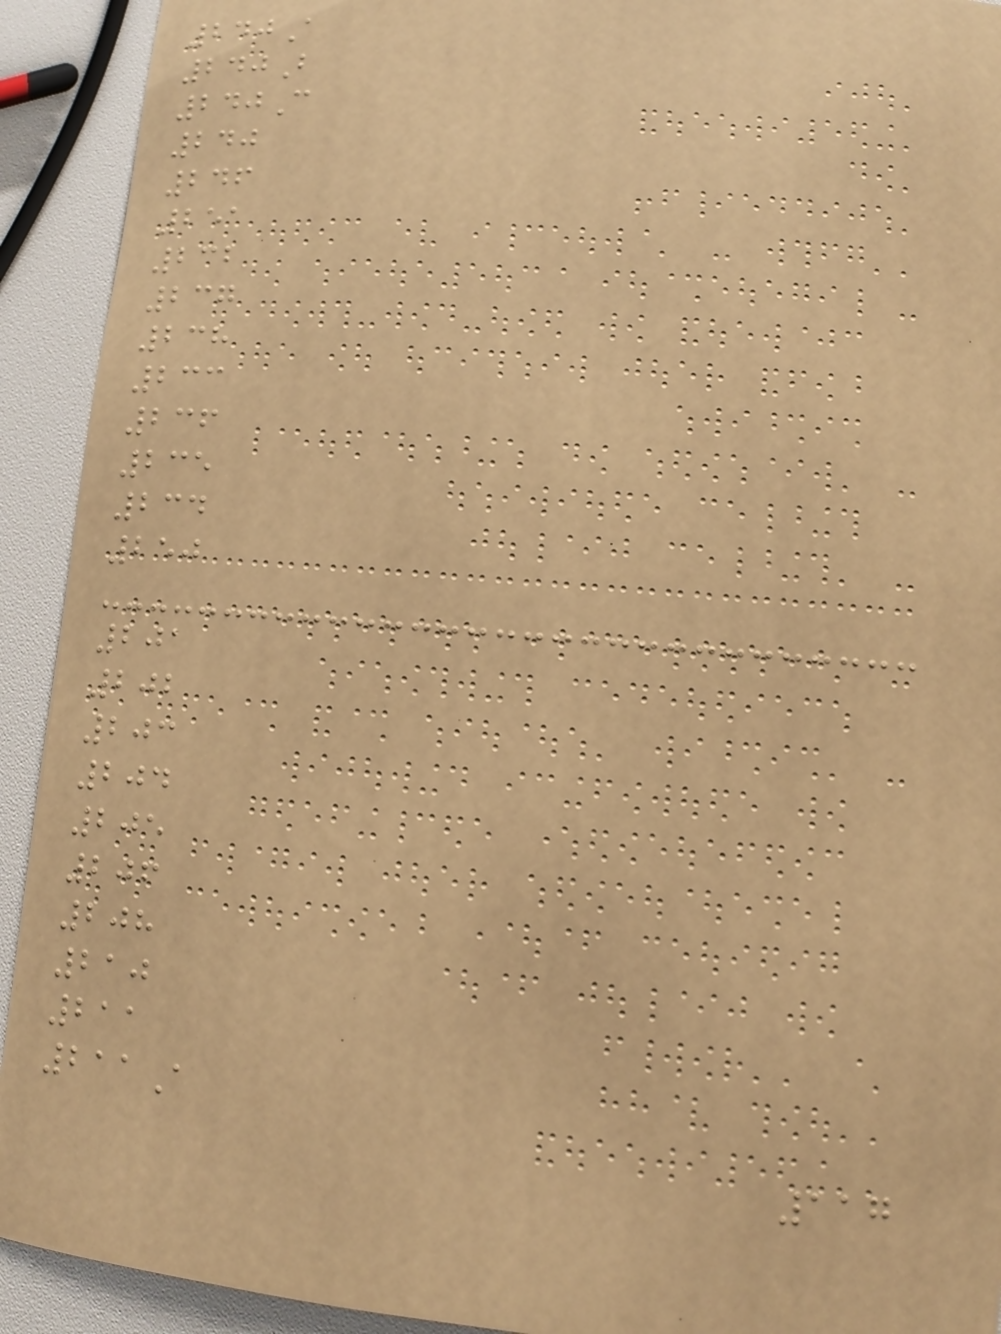240A
240B
240C
240
246
251
232
237
238
233
236
235
234
250
201
202
203
204
205
206
208
210
211
211A
117
